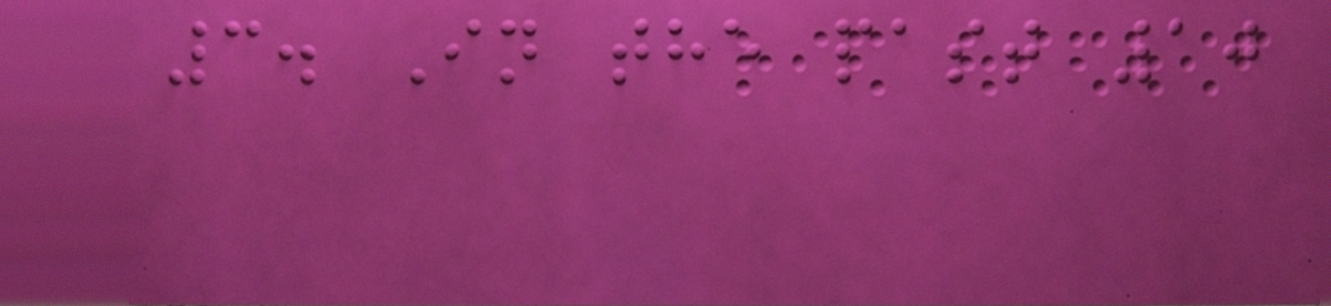3. In the past 10
